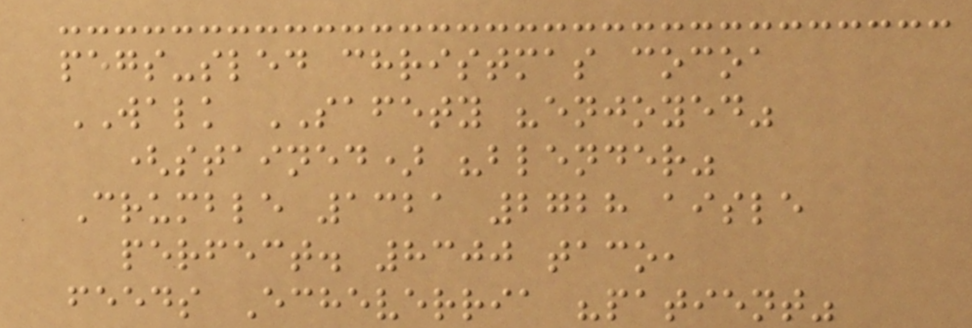pegs-sled christmas cocoa
WALK SAFETY "enjoyed"
(stained) "blender"
Crumble 1321 2728 aisle
perfect. 8300 taco,
feeds Echeverria "patient"
